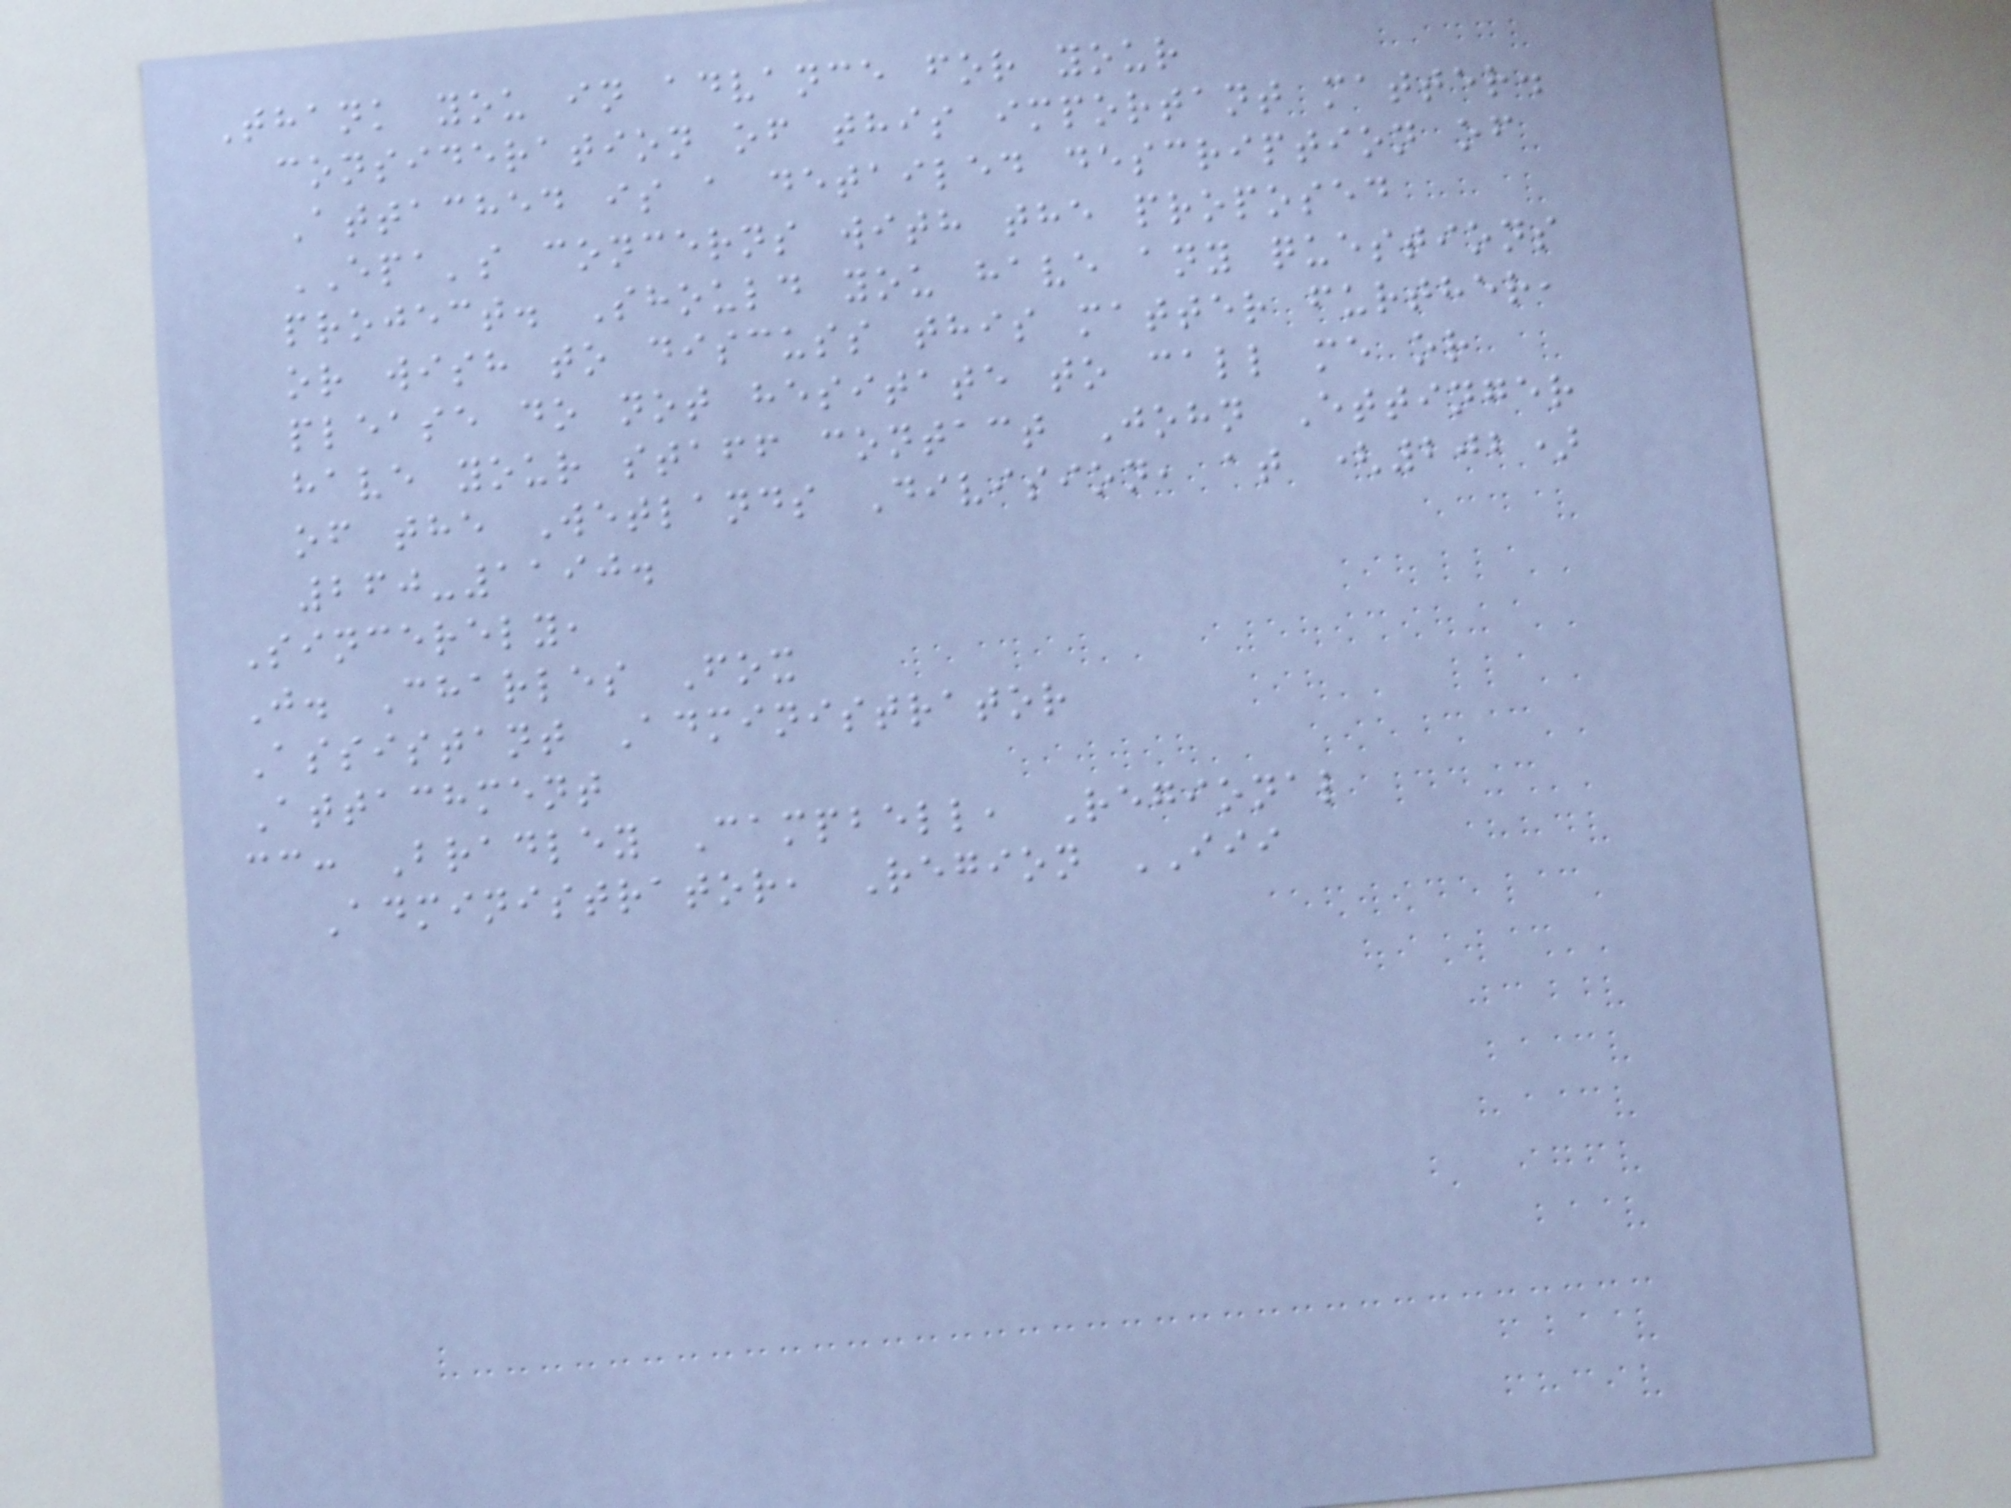Thank you in advance for your
consideration of this important matter.
Attached is a detailed description of
EPA's concerns with the proposed
project. Should you have any questions
or wish to discuss this matter further,
please do not hesitate to call me or
have your staff contact John Ettinger
of the Wetlands Division, at (202)
260-1190.
Sincerely,
J. Charles Fox
Assistant Administrator
Attachment
cc: Bradley Campbell, Regional
Administrator, Region III
